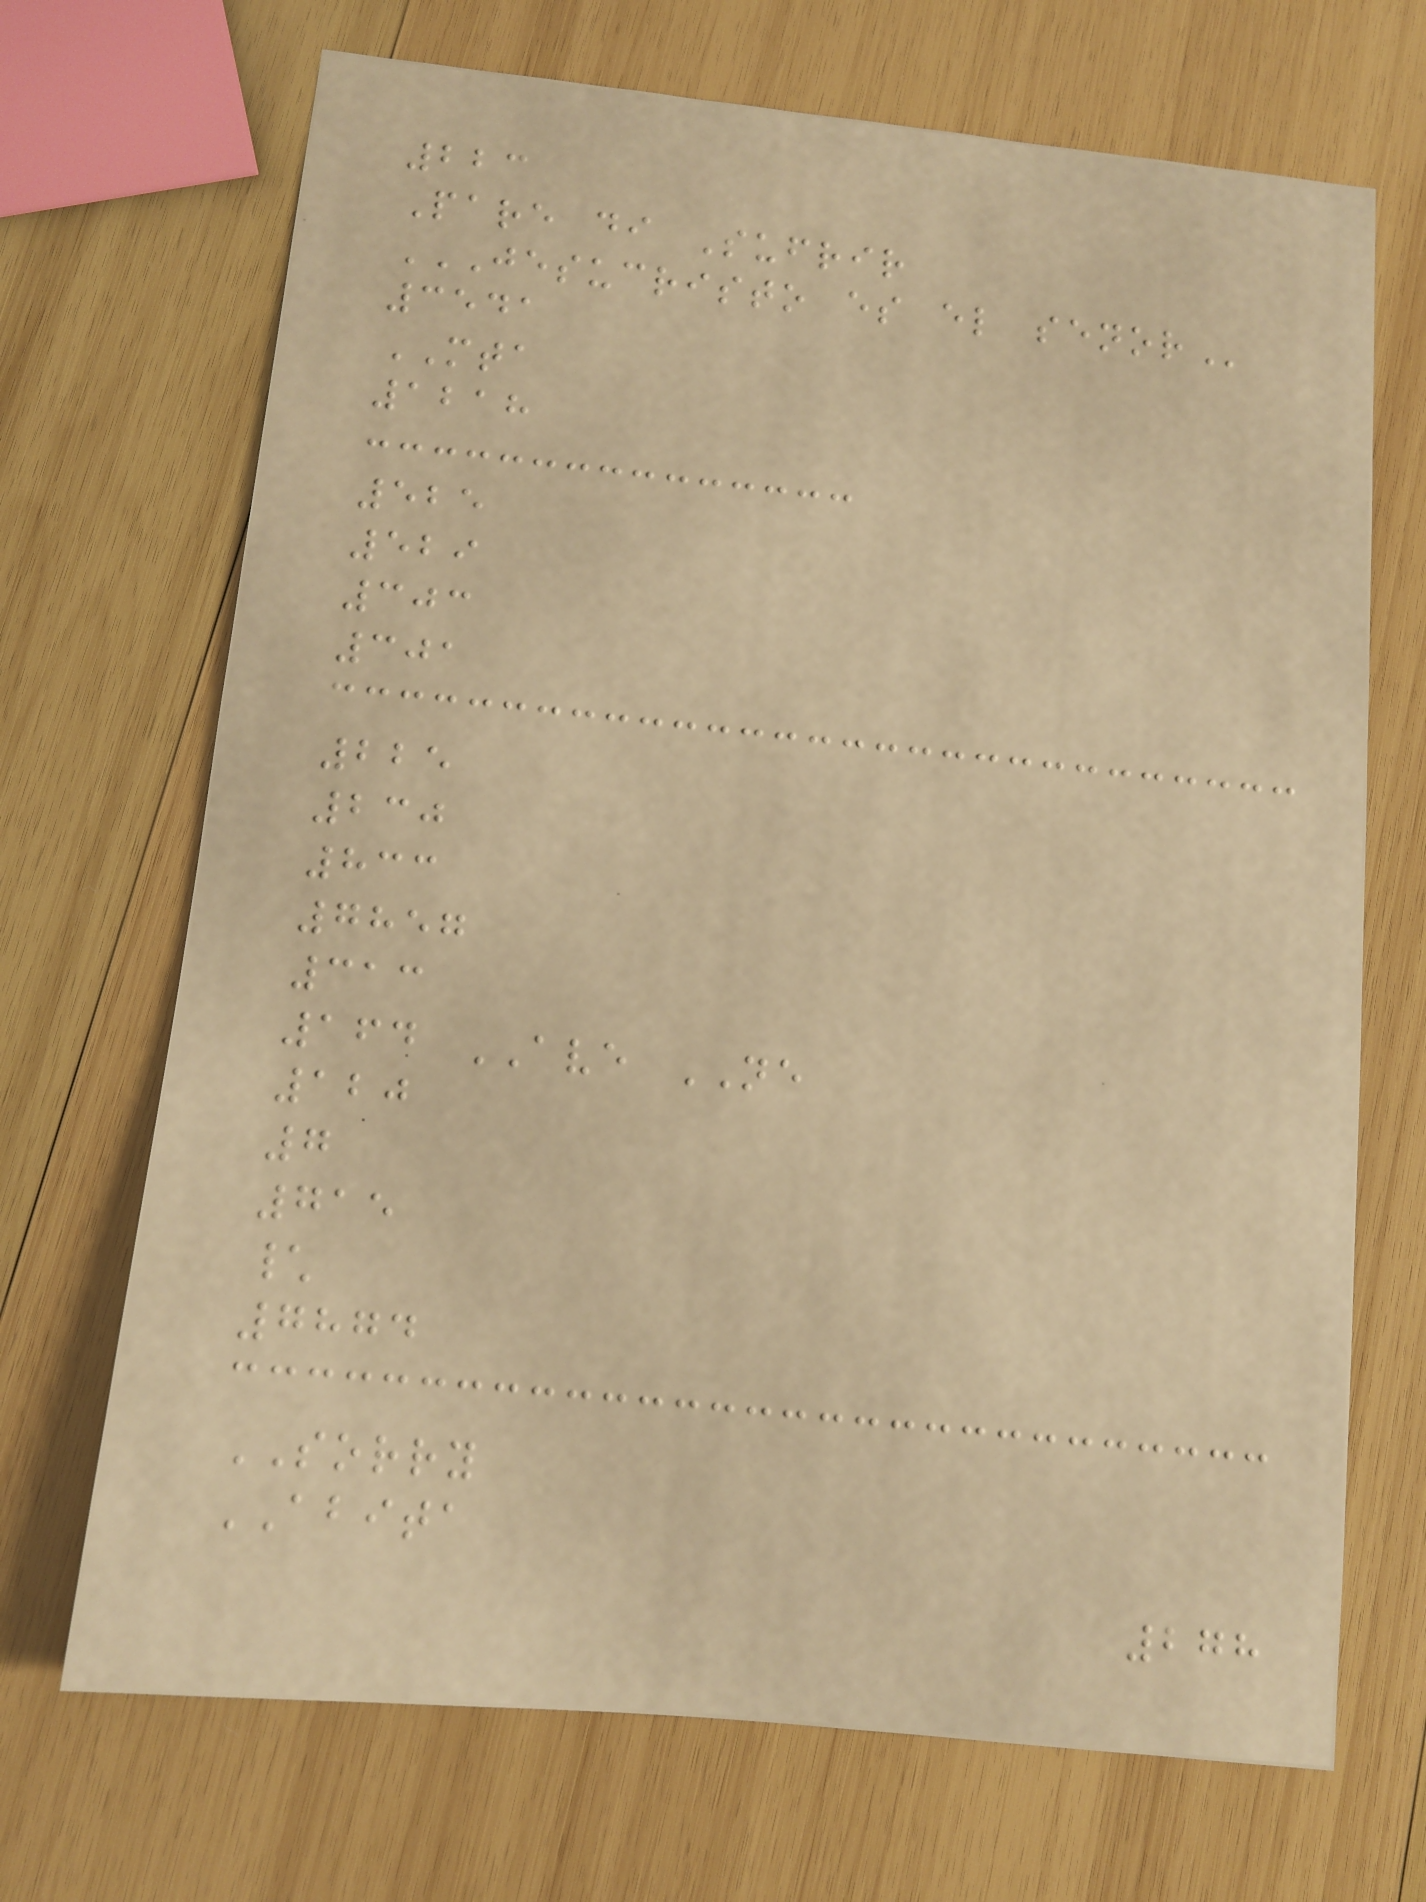223
Pare di Sufrir
JESUCRISTO ES EL SENOR
3541
MTA
1218
525
529
303
301
225
230
833
7857
313
164 AVE NE
120
7
715
\
7874
SORRY
ABITA
278
